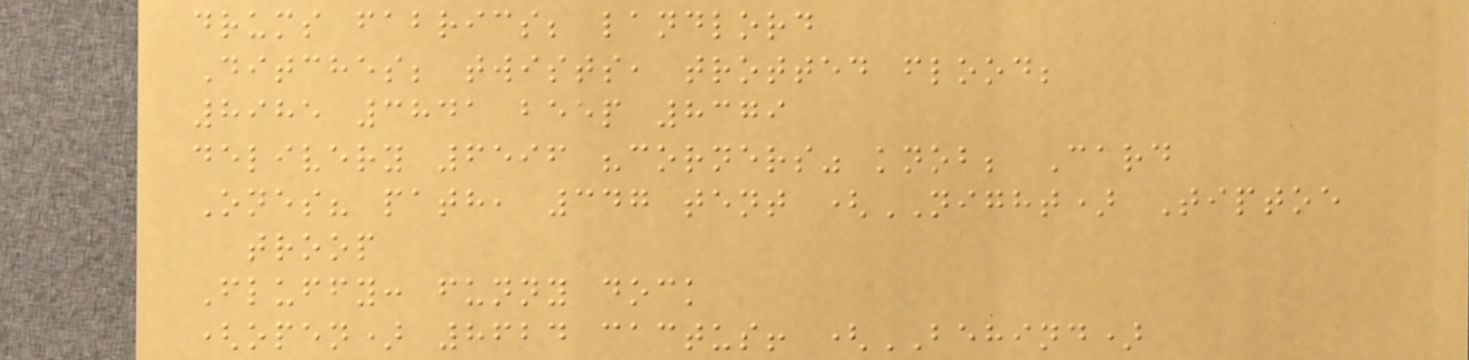drums fabrics; landlord
Ditches; twists, trotted flood;
8985 3841 beep 8379
delivery 6596 "corners" knob; Card
Ones? path, 347 tent (NIGHT) Tiptoe
troop
Fluffy: funny dock
(open) 8624 cactus! (BEHIND)
